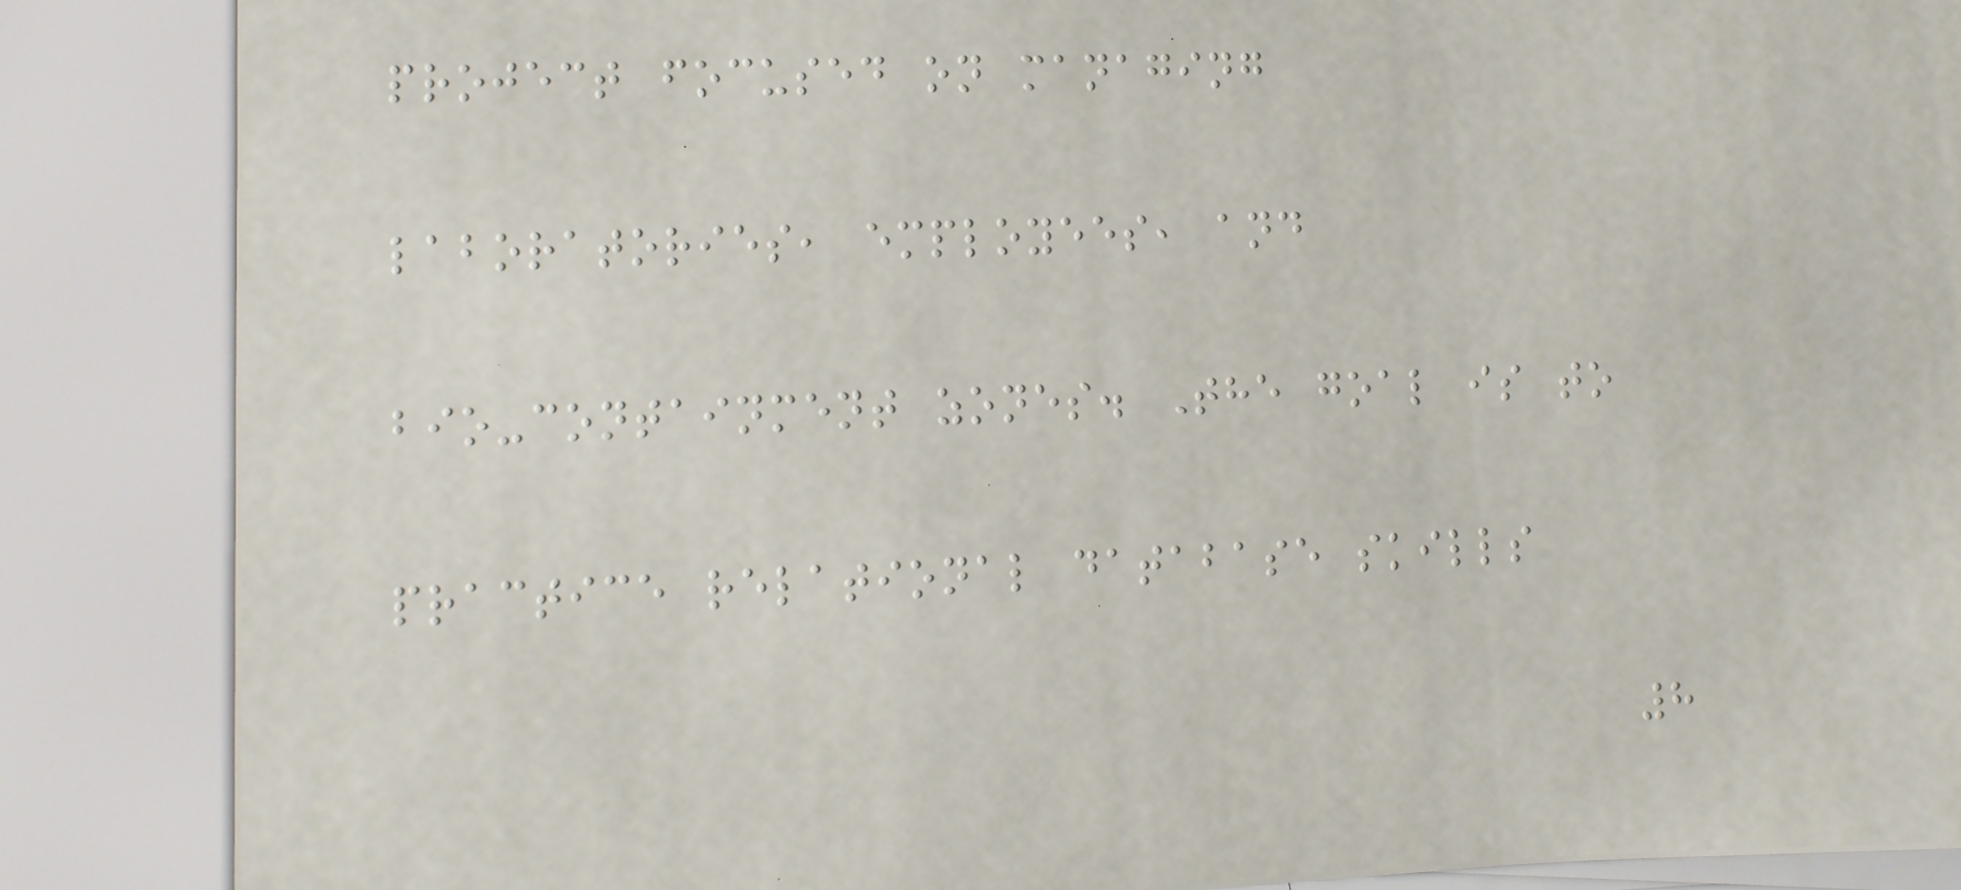project focused on managing
laboratories, employees, and
bio-containment zones. The goal is to
practice relational database skills
8
